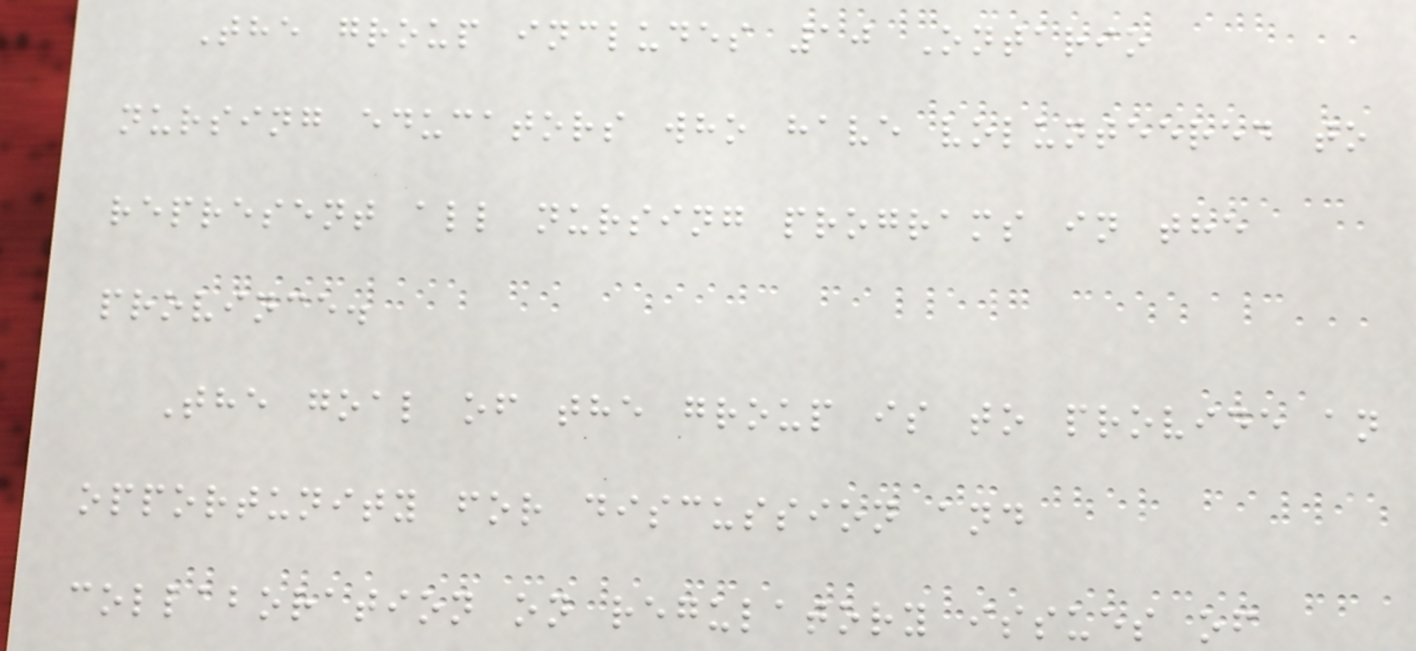The group includes 10 Ontario
nursing educators who have volunteered to
represent all nursing programs in the
province.
The goal of the group is to provide an
opportunity for discussion and
collaboration on regulatory issues of
